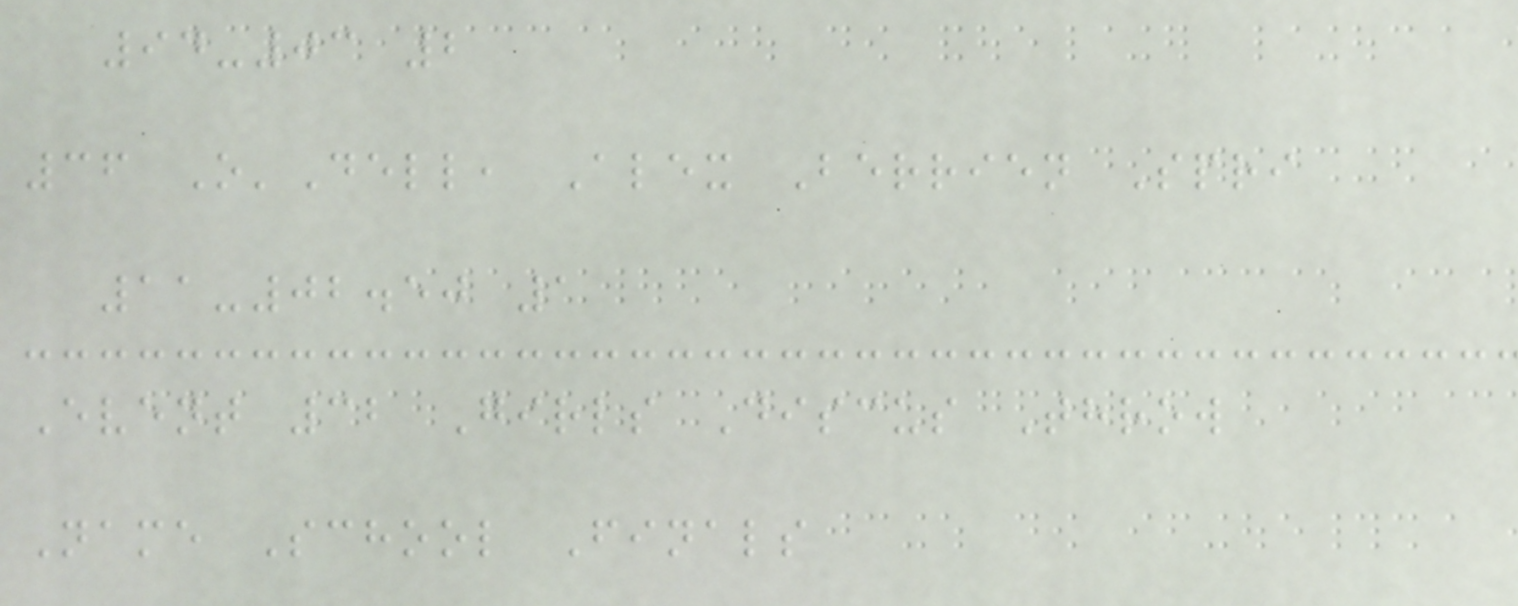94-03 2
36 O'Dell, Alex Berrien Spri
11-02.50 1
Event 32 Girls Discus Throw
Name School Finals
